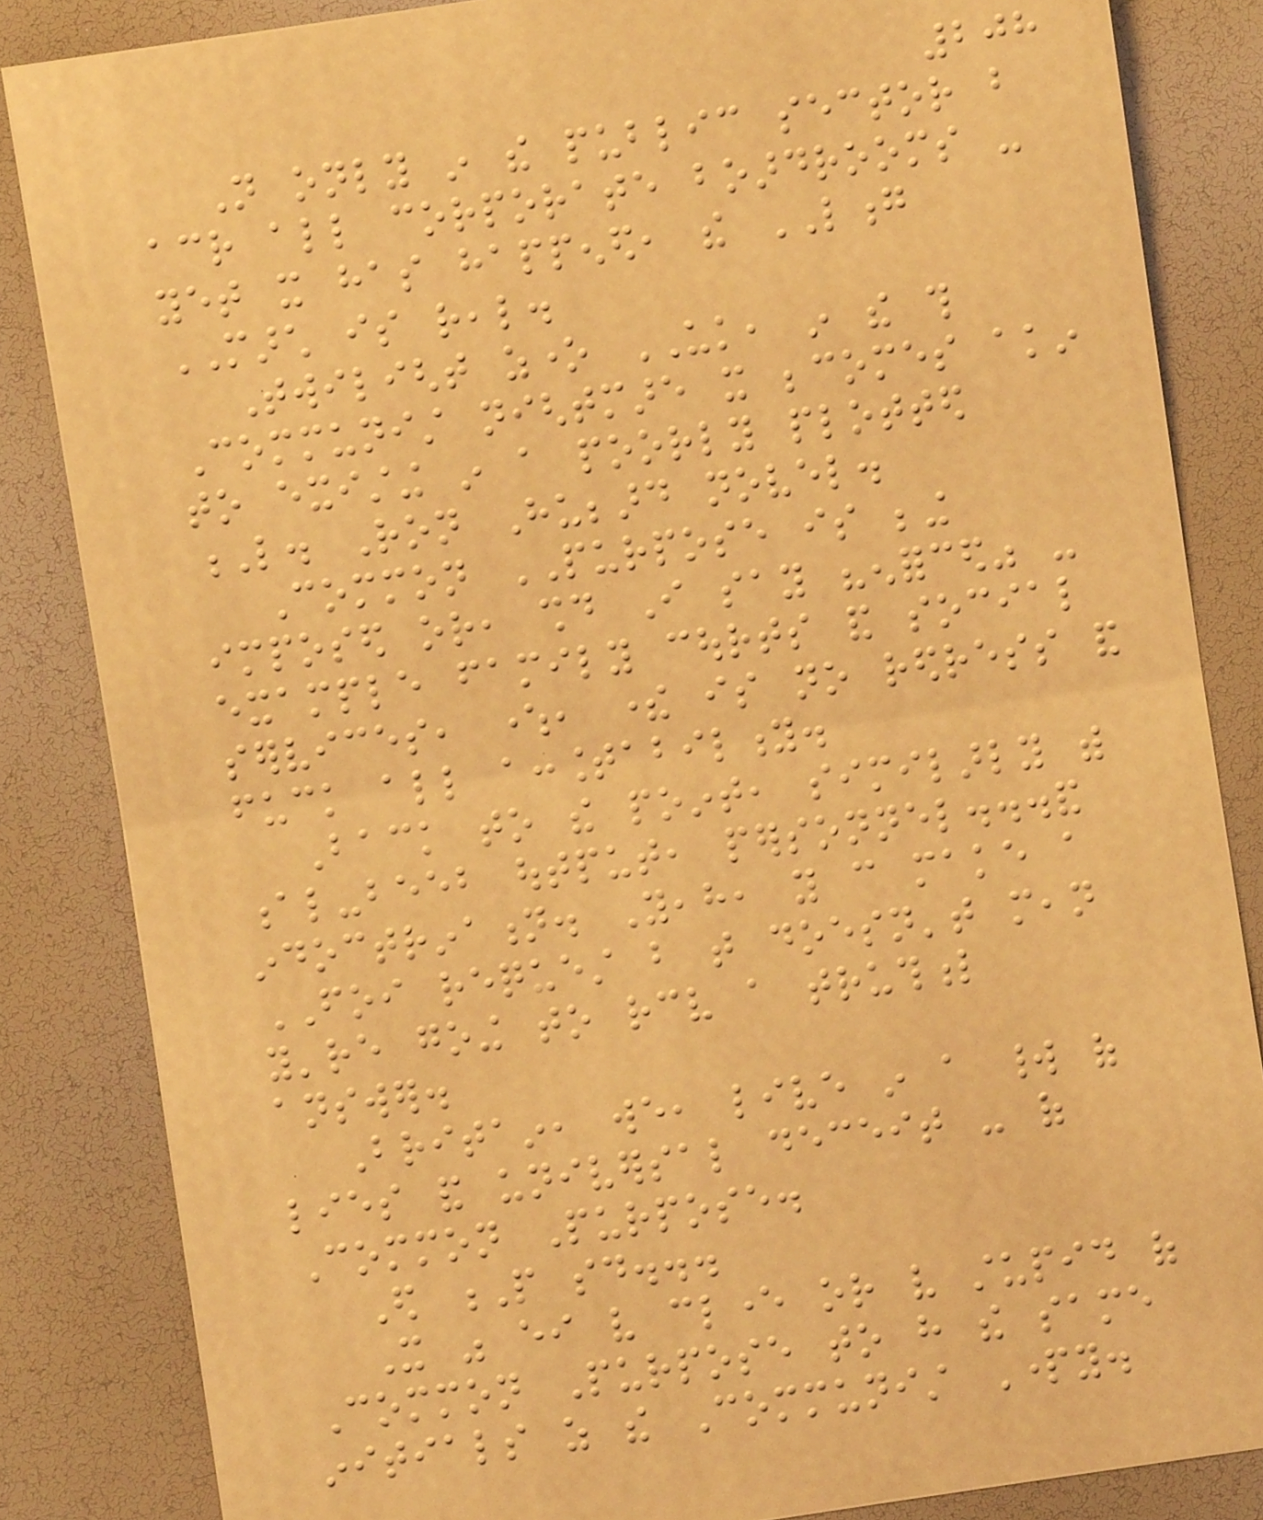208
Not only in the public sector but
across all corporate boardrooms -
yet it has happened, the LONG
MARCH is real.
Twilight zone UK, in the this
Communist nightmare it becomes akin
to existing in a poorly plotted
L. Ron Hubbard novel.
Common PURPOSE is being
imposed or, should I say "enforced" -
example family courts and social
services, where, there is no redress and
fuck all accountability.
Back to the point, similarly with
al-beeb output, personnel...and
indoctrination. Yeah, you can make a
FOI request but that doesn't mean
you're going to receive a truthful
answer.
Britain, we, live in a world of
lies and universal deceit - of
Common Purpose.
Ed P said...
It was either very clever or very stupid of
Common Purpose to have the same
initials as the Communist Party.
